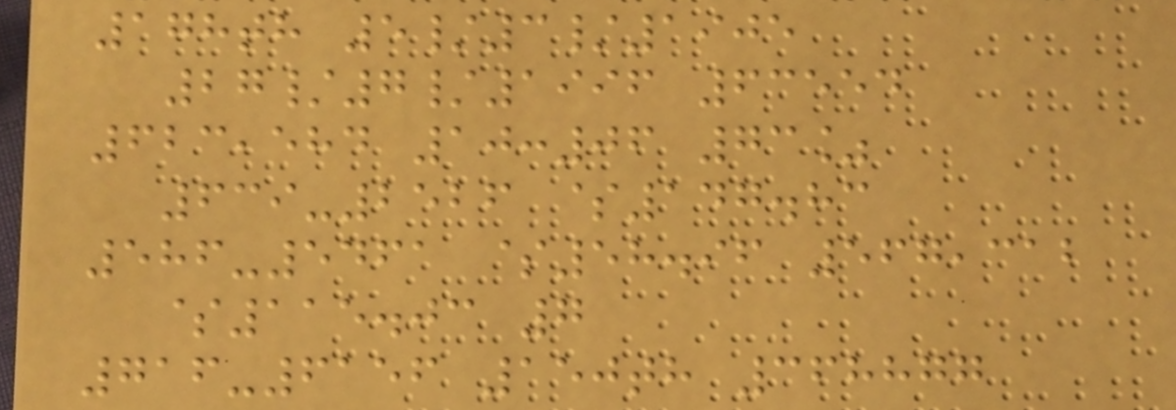178th 5/3/1905
27/7/1996 63554
623,584 10:06 73%
639-2526 $147.83
586-5461 $58.96 567,312
$115.03 7
716-6156 150th 368877
